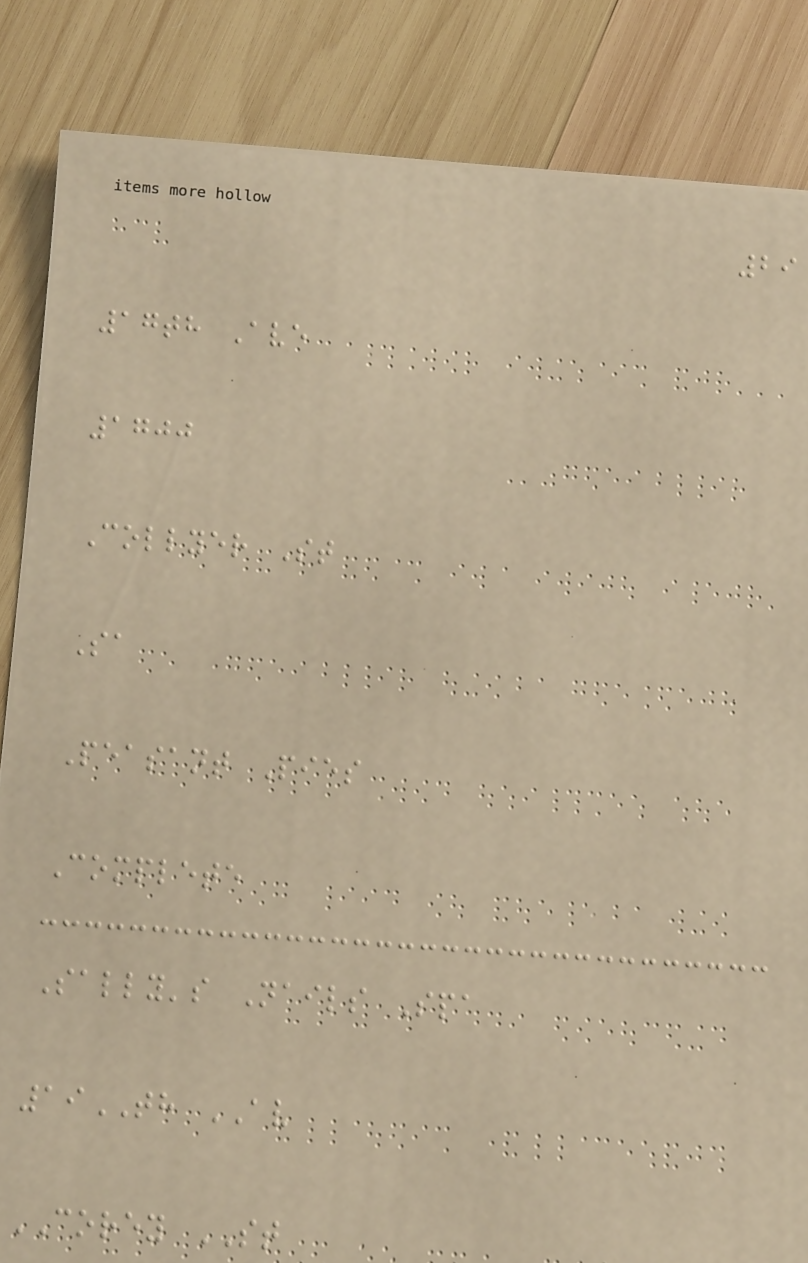29
17th Ave
1700
Collyer St
Sa
Peasant Pies
Complete
Sally's Nails Spa
19TH AV
COREY ST
